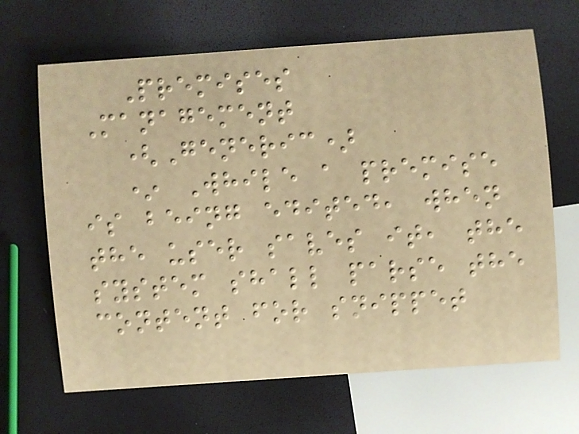Premises
Management
(Generic)
* While a premise
is being edited, when
the user saves it, the
system shall parse the
content for snippet
